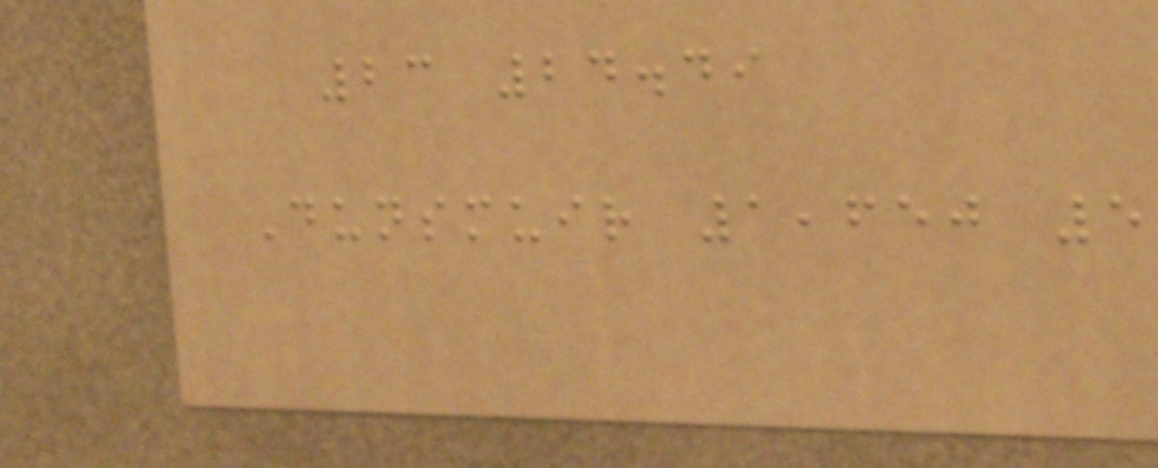23 24.49
Dunsmuir 1,650 5
